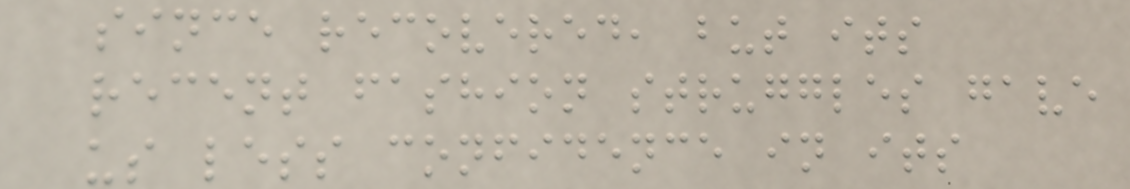since recovered, but its
recent fashion struggles gave
us less confidence in its
